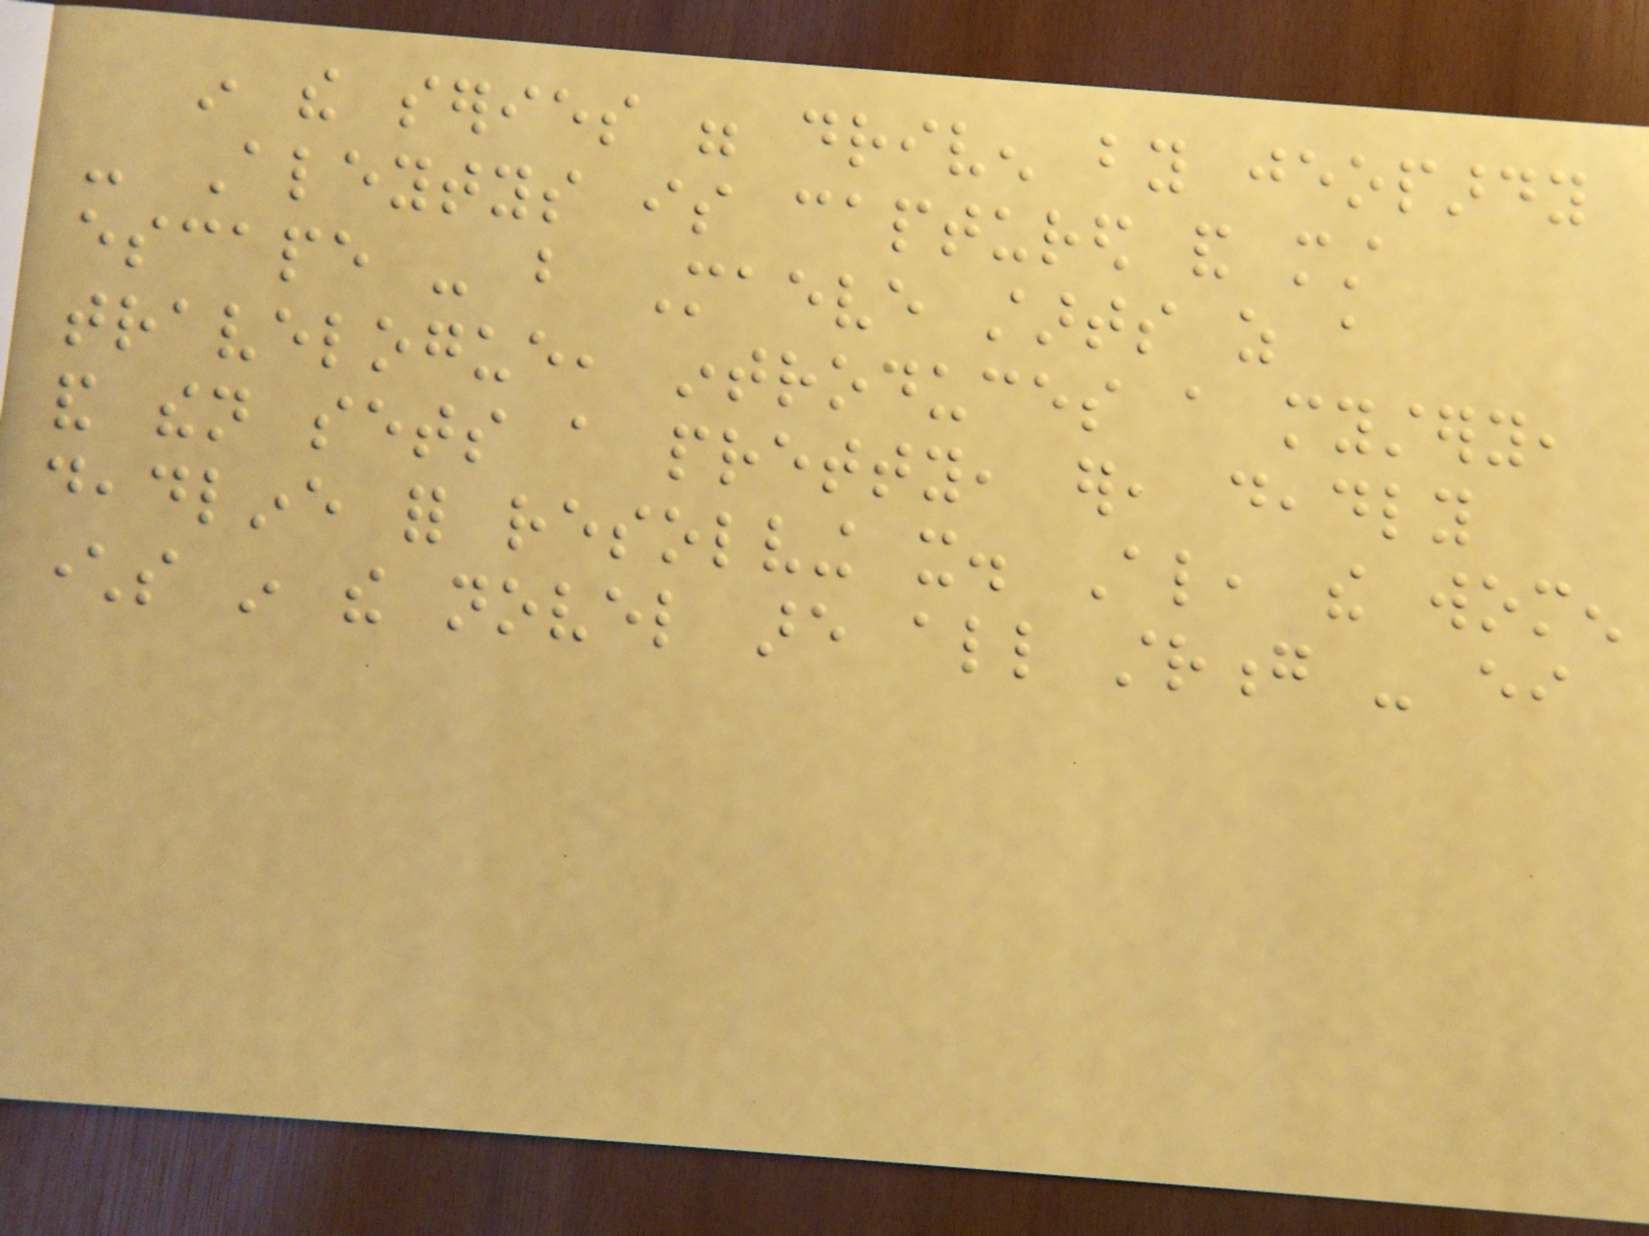in the series were driven by jeopardy
- Aleytys is captured and must
escape - but Maeve starts as a
travelogue, introduces a mystery,
and then sets a pretty, er, deadly
deadline for resolving it. Also, the women
characters in the novel are all strong - either
